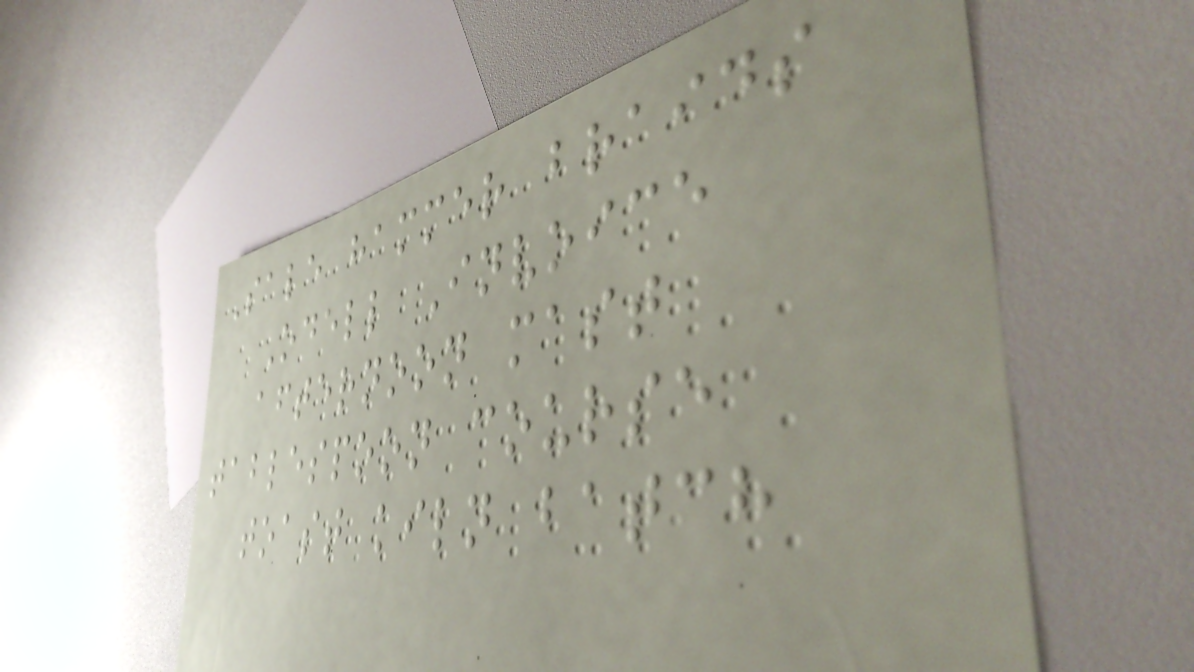Sale hammer braids
Odell Invoice
afternoon mast
tablespoon course
toast kiln batch
